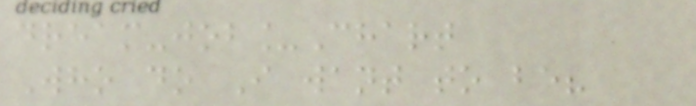dream-job_Chart
Who do I want to be?
